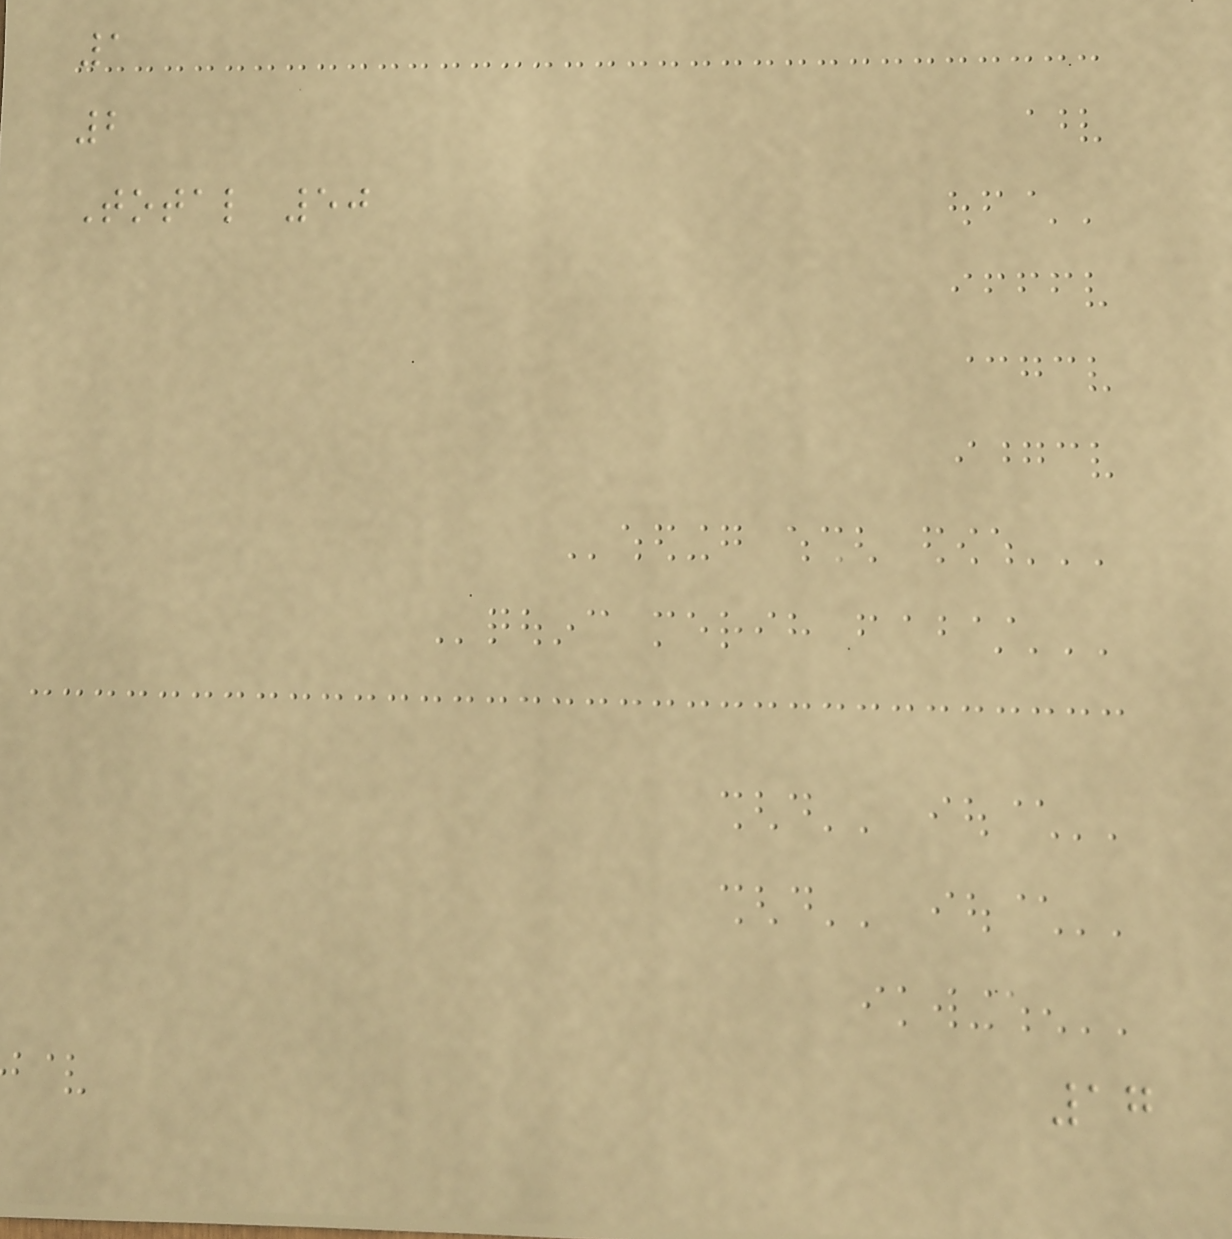1
2
Total 50
17
